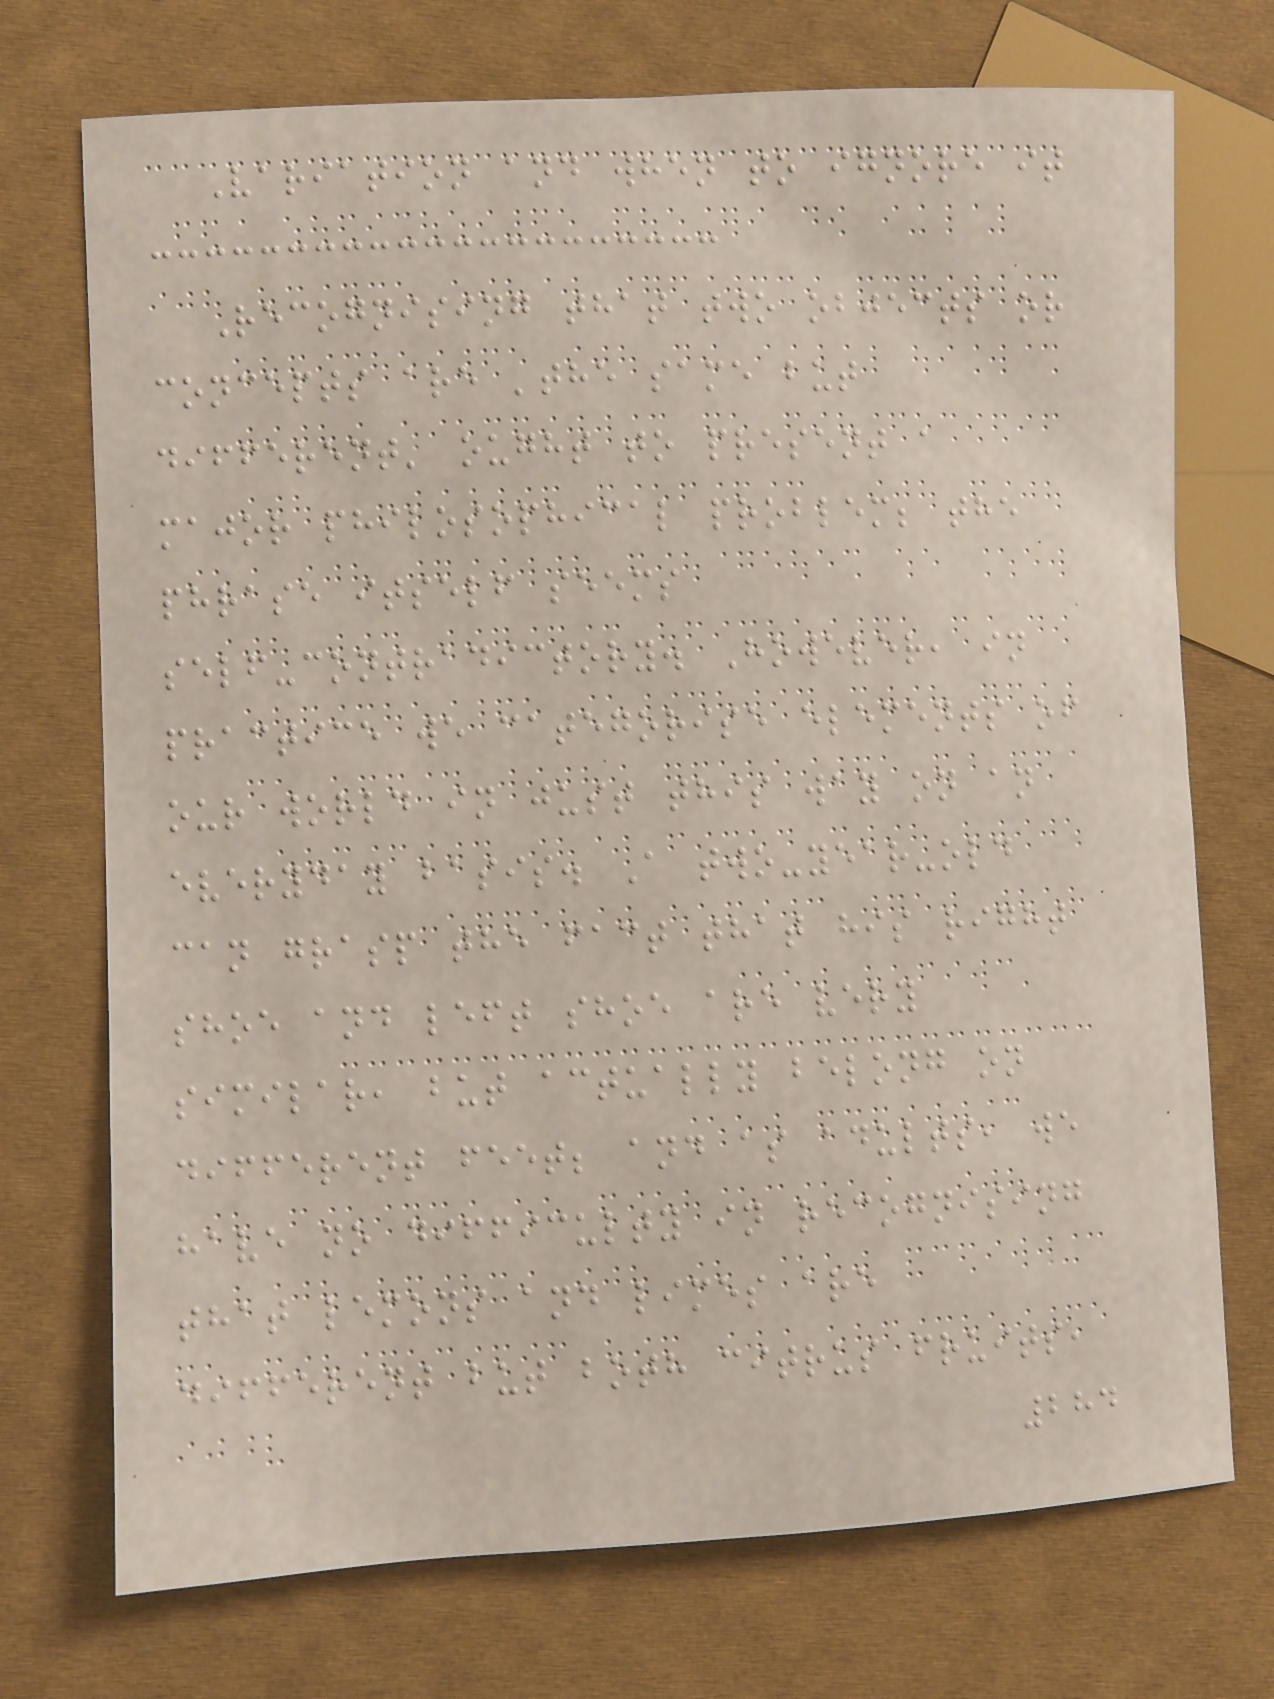Variation and when to ignore it
Recognising that two objects or
concepts are 'the same but
different' ought to present a
major philosophical problem; the
phrase itself seems
self-contradictory. However, in
practice we categorise elements of
our world in just this way on an
everyday basis. A two-year-old
can grasp the fact that his right
shoe and left shoe are very
similar, but actually belong on
different feet; and as adults, we
have no difficulty in recognising
that lemons and limes are
different but both citrus fruits,
284
